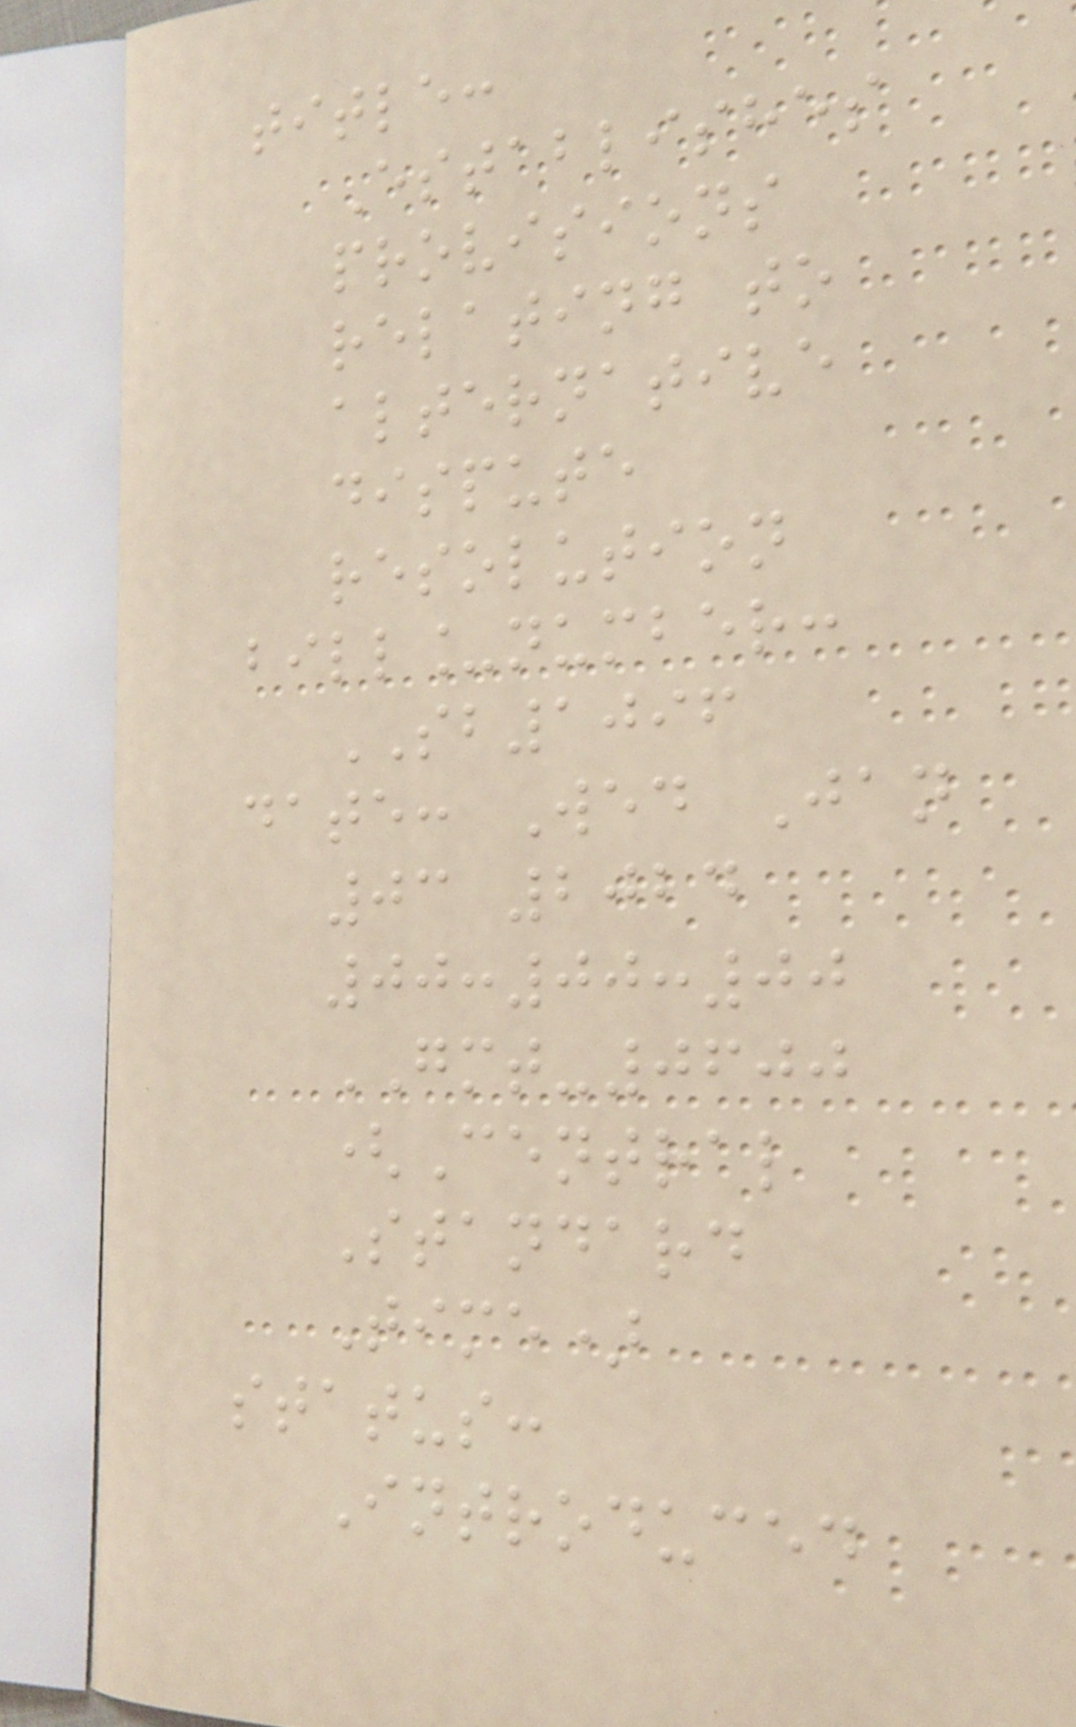title:
Establishes
provisions
relating to
alternative
dispute
resolution
bill_number:
SB1096
date: Wed Jan
03 2024
00:00:00
GMT-0600
(Central
Standard
Time)
status:
Introduced
